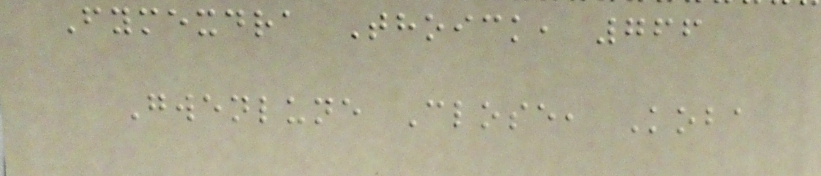Fymexdra Thoick, 766
Gwenlune Close, Koba
